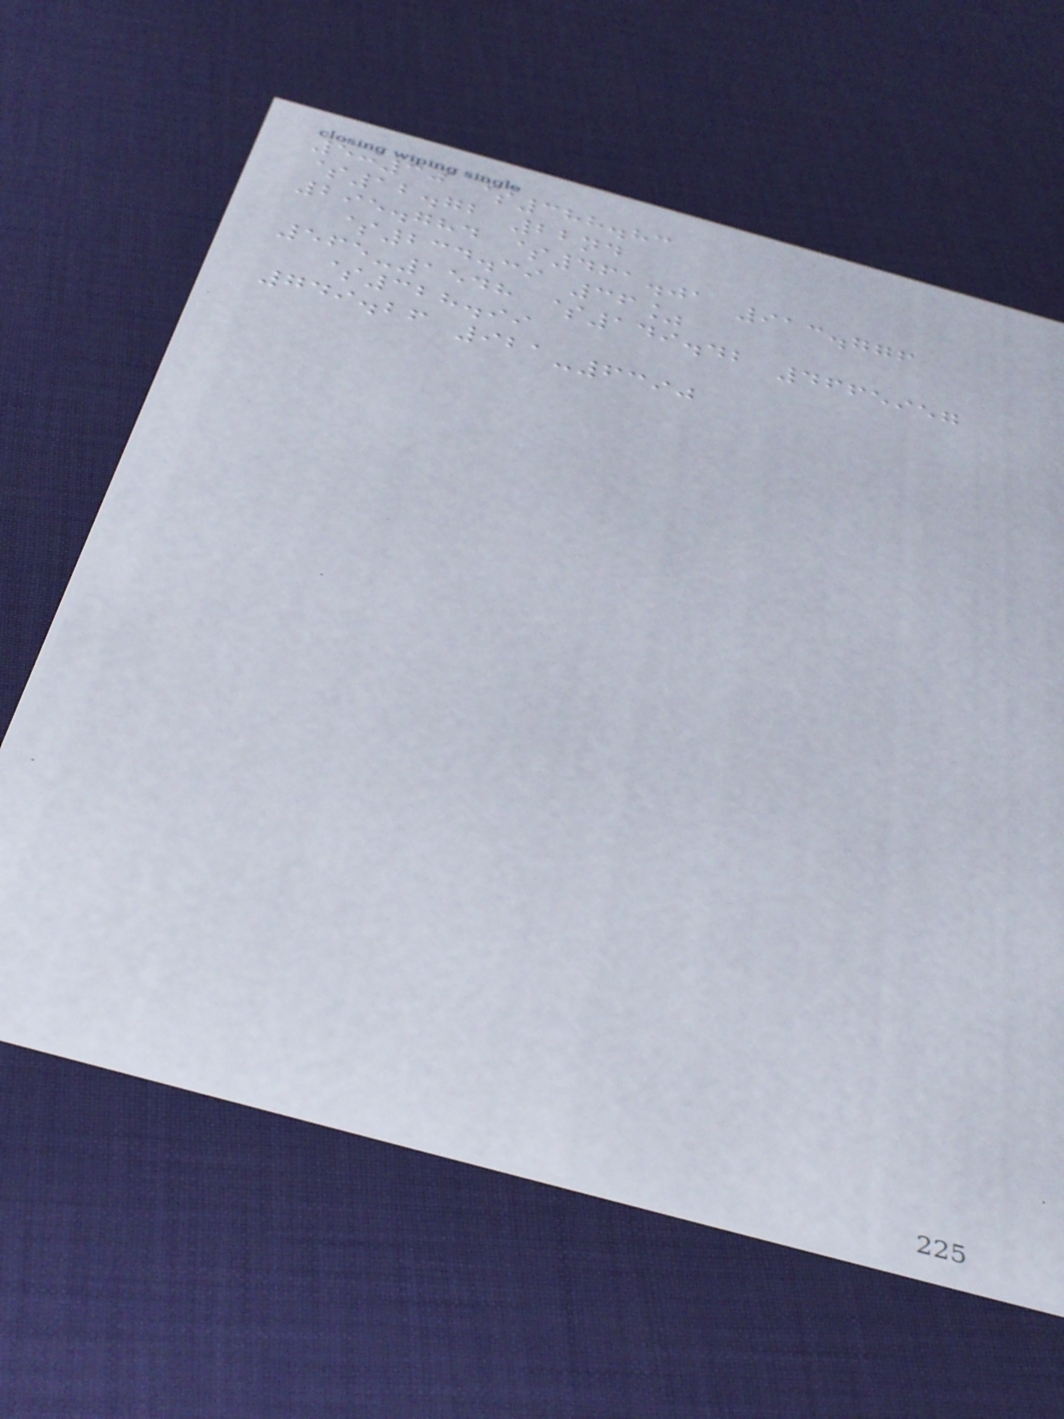5:30 $388.83
$12.72 22nd
295.784 $461.01 913.776
$234.39 36%
565-1548 $149.42 4665957
$328.99
749.26 921-6390
